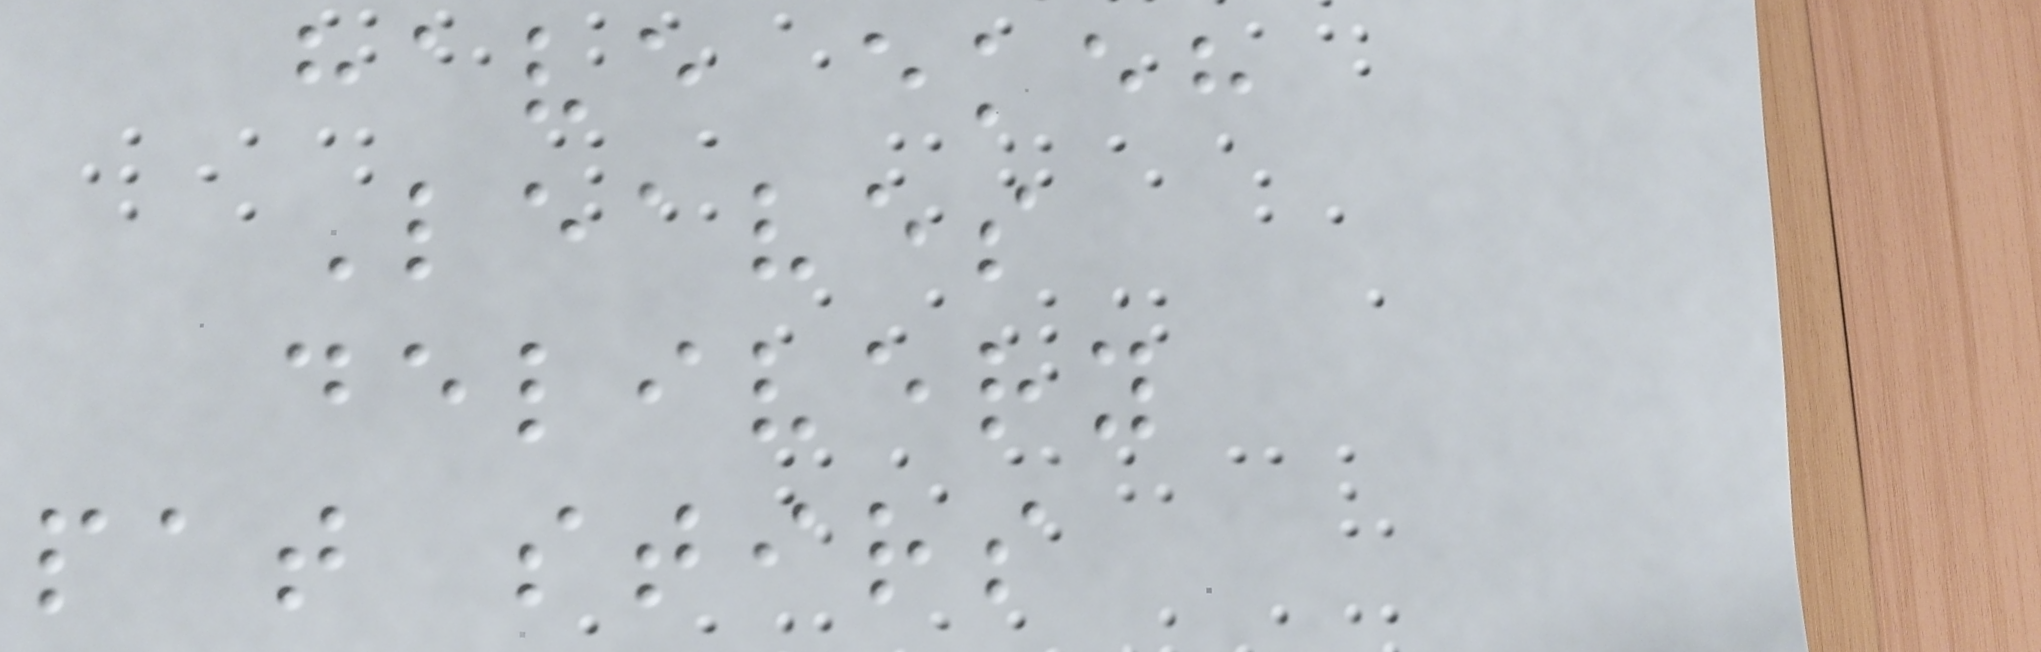have ekeh
Leaves
delivery
pat stirs
